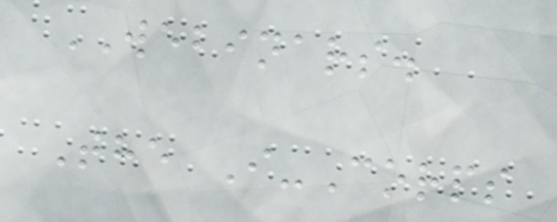WEBINARS.
The I-Corps
